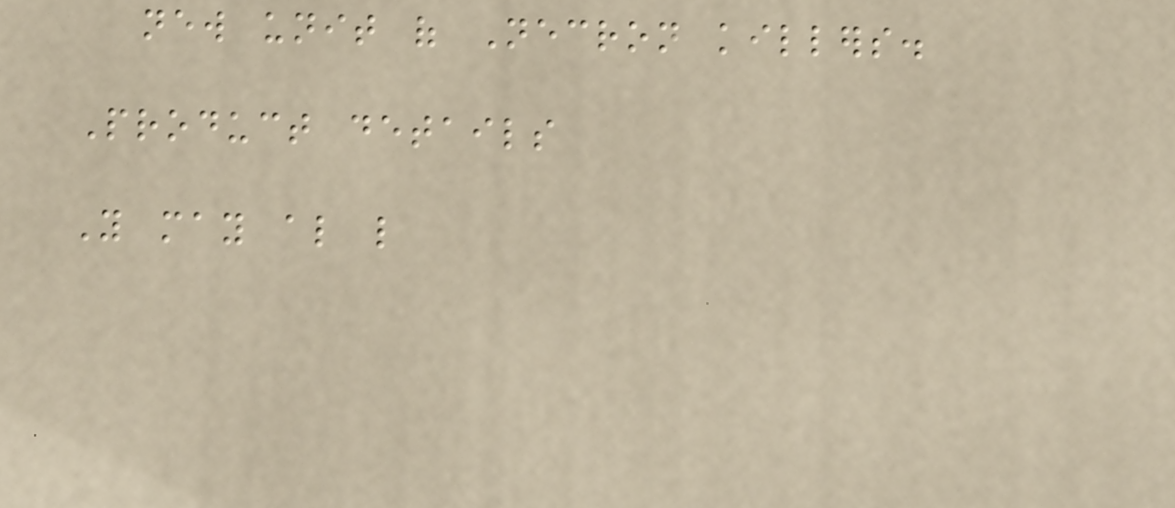new unit of Necron killers.
Product details
You may also like
